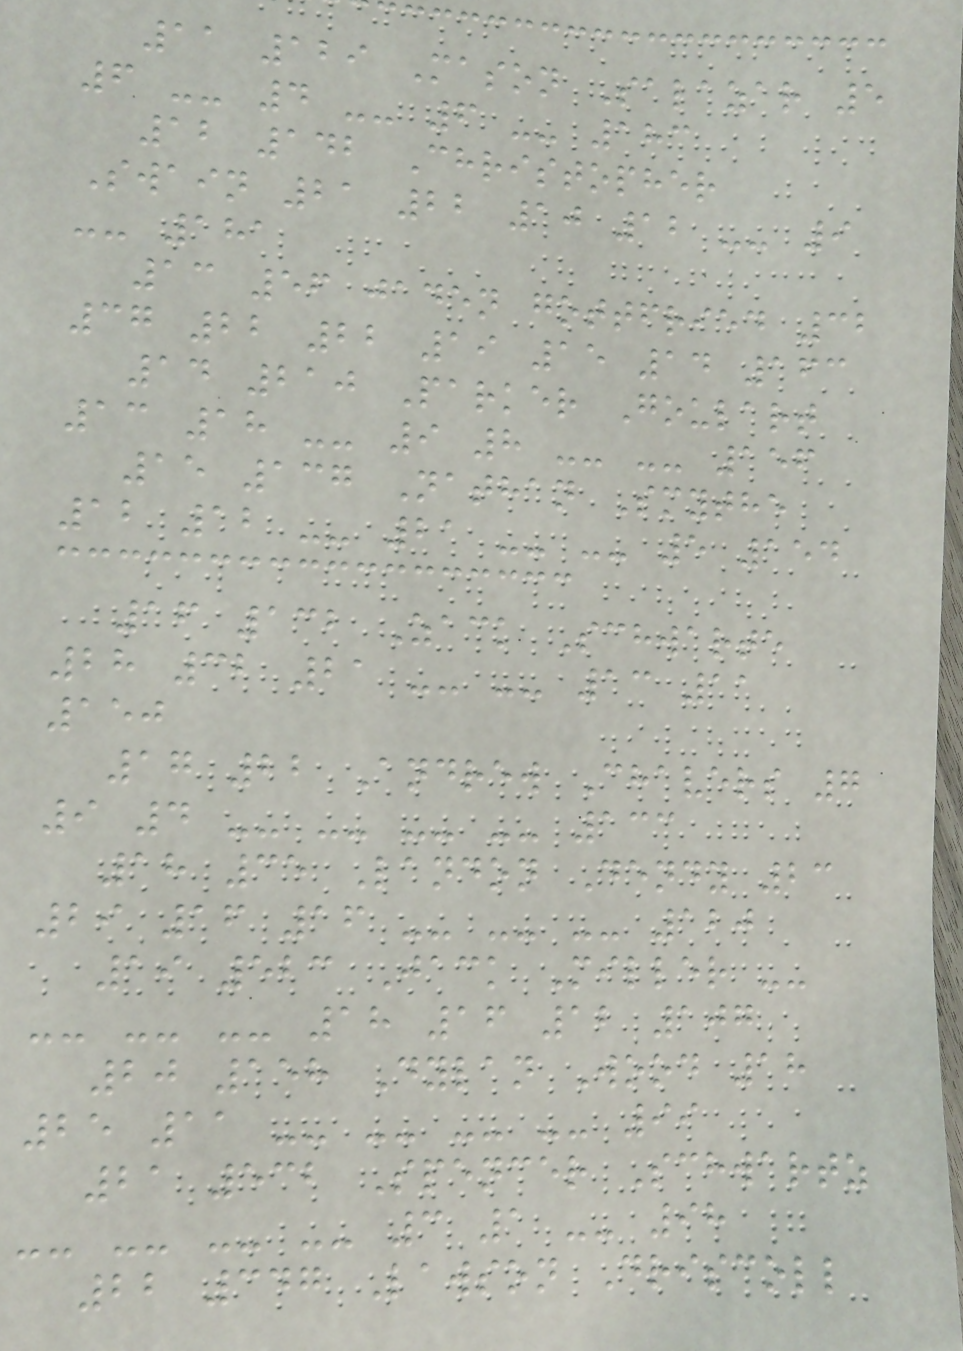11 129 Mason Salazar 5
6 -- 4 -- 6 -- 183
12 142 Christopher
Swain 21 22 10 12 -- 9
-- 181
13 56 jaden gottfried 32
37 22 22 19 15 14 163
14 210 Parker Goulart
13 18 -- 9 8 -- -- 156
15 137 Nathan Smythe
12 12 -- 21 -- -- 5 154
16 132 Zack Schwarte
28 32 21 -- -- 13 11
150
17 22 Andrew Chavers 7
9 4 -- -- -- -- 133
18 35 Landon Dendy 23
29 16 16 -- -- -- 120
19 523 Jack Miller --
-- -- -- 18 16 12 107
20 158 Dylan Wood 18
25 11 -- -- -- -- 99
21 532 Spencer Schwartz
-- -- -- -- 3 1 -- 98
22 347 Lawson Driscoll
